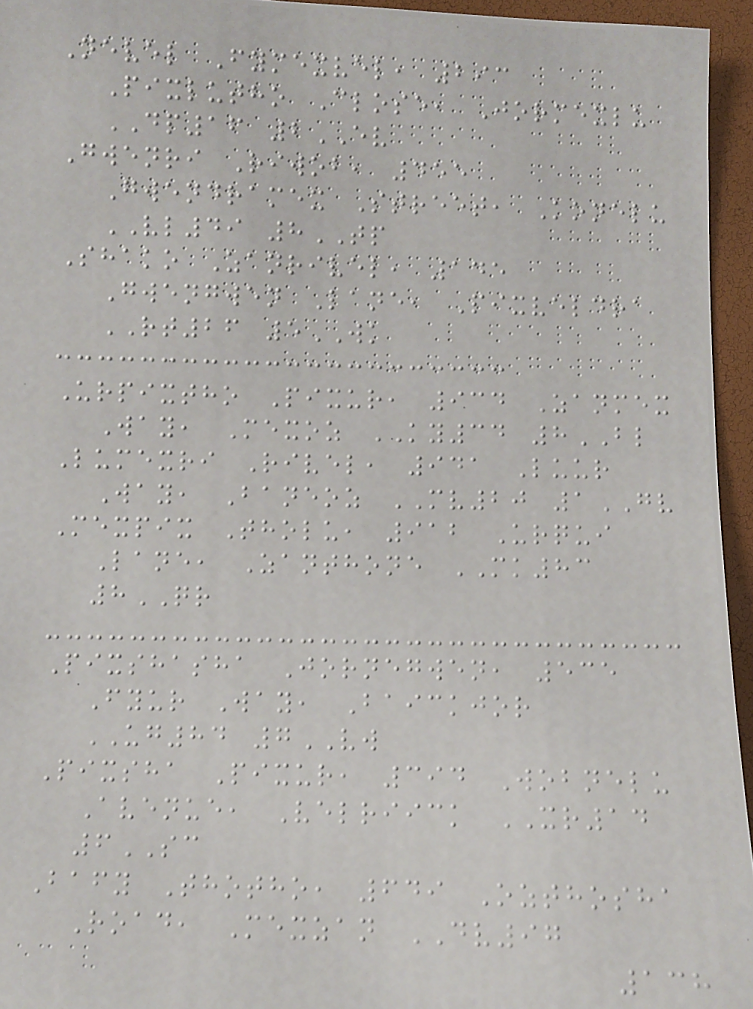Nevel Fymexvel, 293
Pixlutho Close, Jormexlu
DP16 2EV
Gwenri Riwob, 455
Gwendramex Street, Konelu
VL49 8TP
Shako Zanrivel, 145
Gwengwen Lane, Pixveldra
RT26 5WK
Urpixtho Pixur, 934 Zanmex
Way, Mexoz KY34 8BL
Lumexri Rivel, 941 Luur
Way, Baneoz MV20 1GV
Mexpix Tholu, 912 Urqui
Lane, Zanthone MK83
8QR
Pixshasha Jornegwen, 535
Fyur Way, Baickjor
UG84 7VW
Pixsha Pixur, 394 Wobnelu
Avenue, Velriick XR14
6SC
Bafy Thotho, 649 Ozthosha
Road, Mexzan DV97
138
